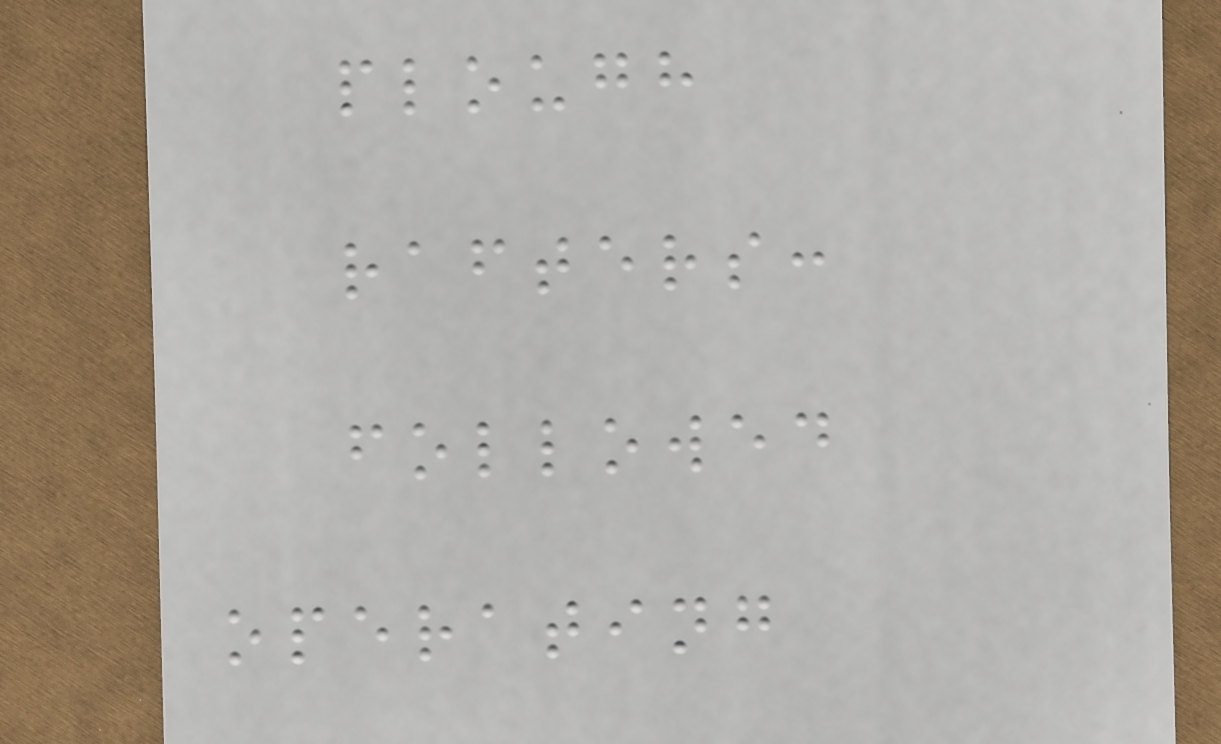plough
rafters:
followed
operating
